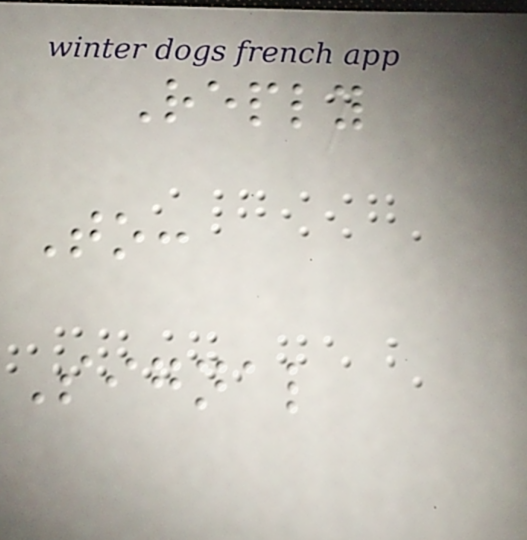Reply
To:
Signal
